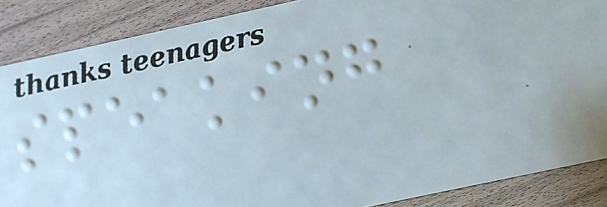speaking
